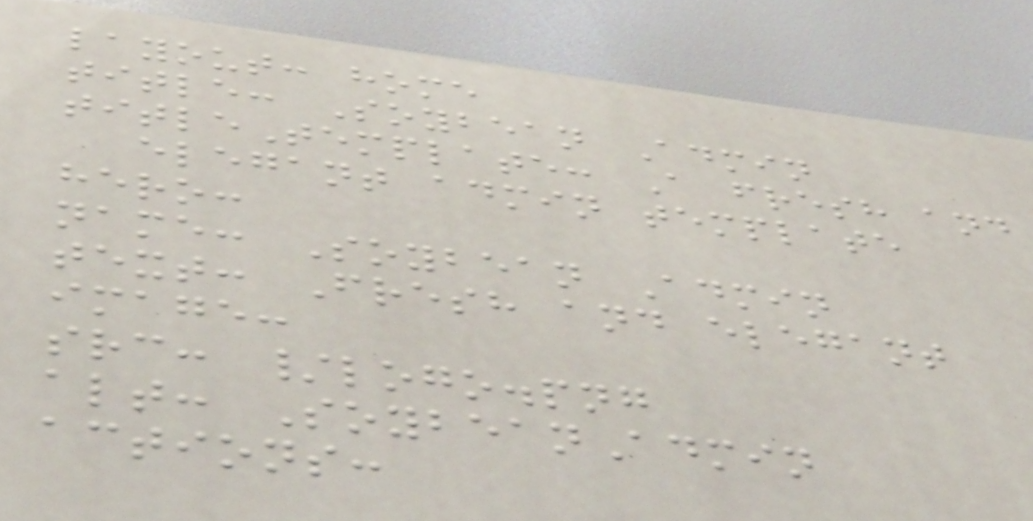layout: home
title: Soybean Admin
titleTemplate: A fresh and
elegant admin template
hero:
name: Soybean Admin
text: Fresh and elegant
image:
src: /logo.png
alt: SoybeanAdmin
actions:
